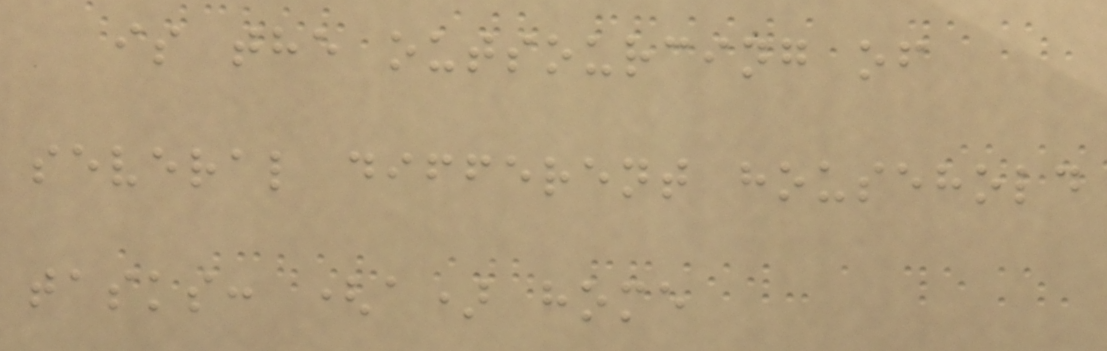is the outsourcing of
several different household
tasks: (a) home
